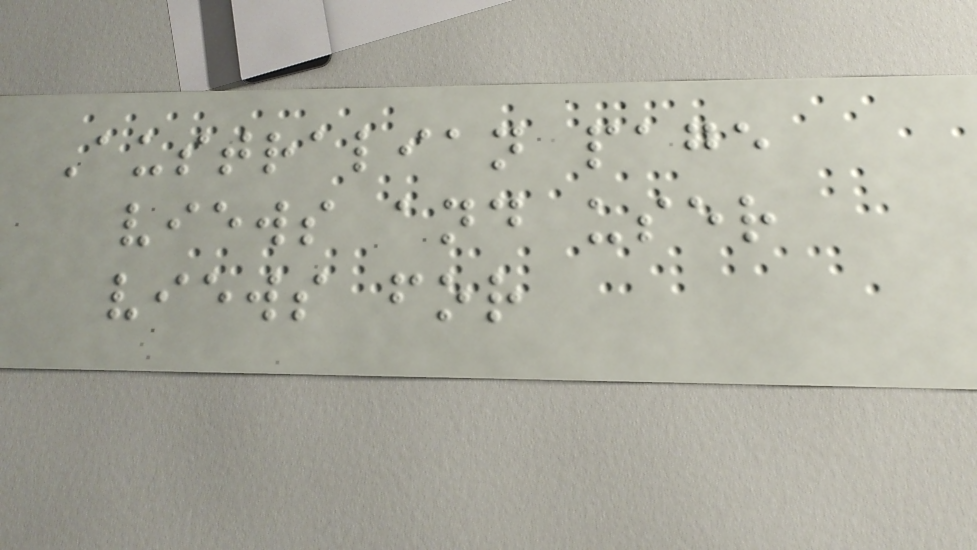Australian page
views and user
views for
